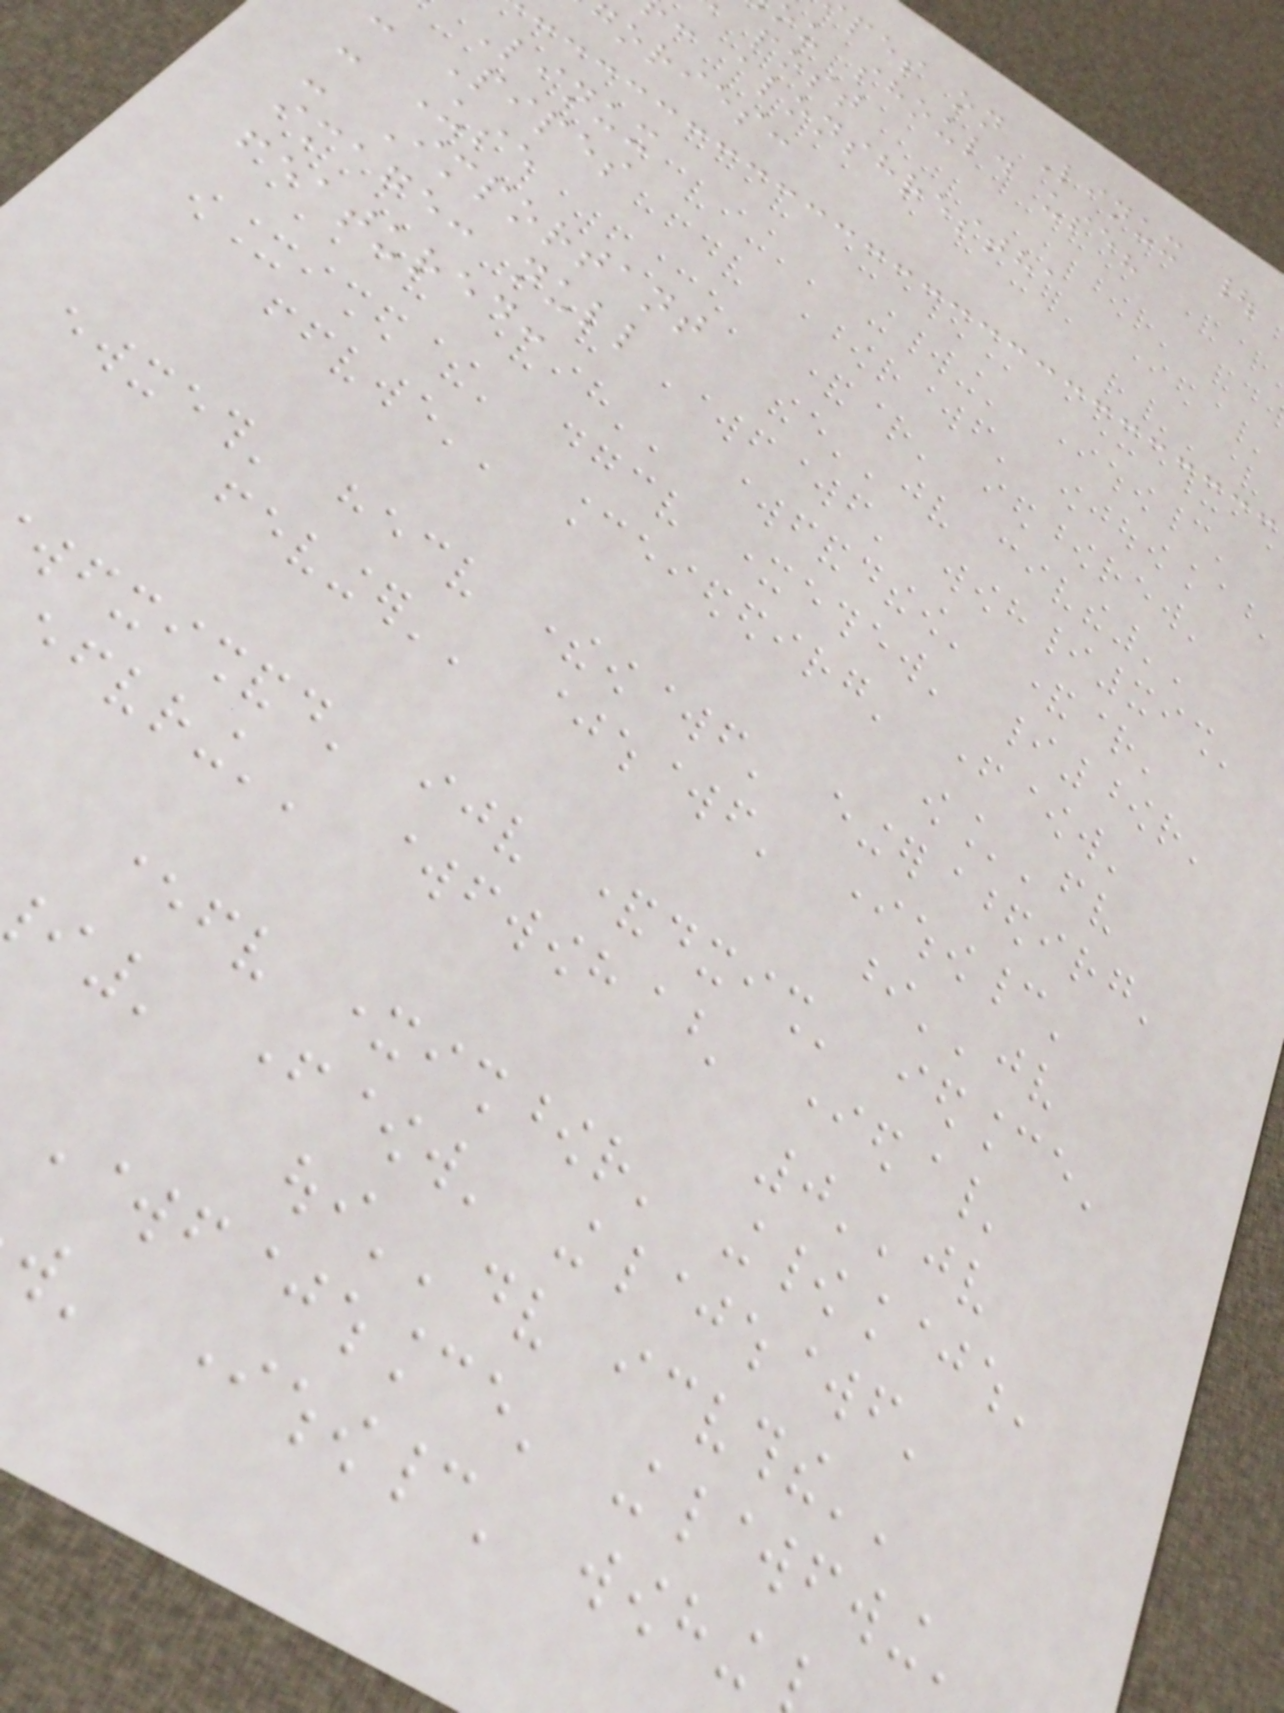pes on Linux |
ou should use?
post
: alonshrestha
ories:
Linux
Pipes
- Use
- Important
image: null
featured:
